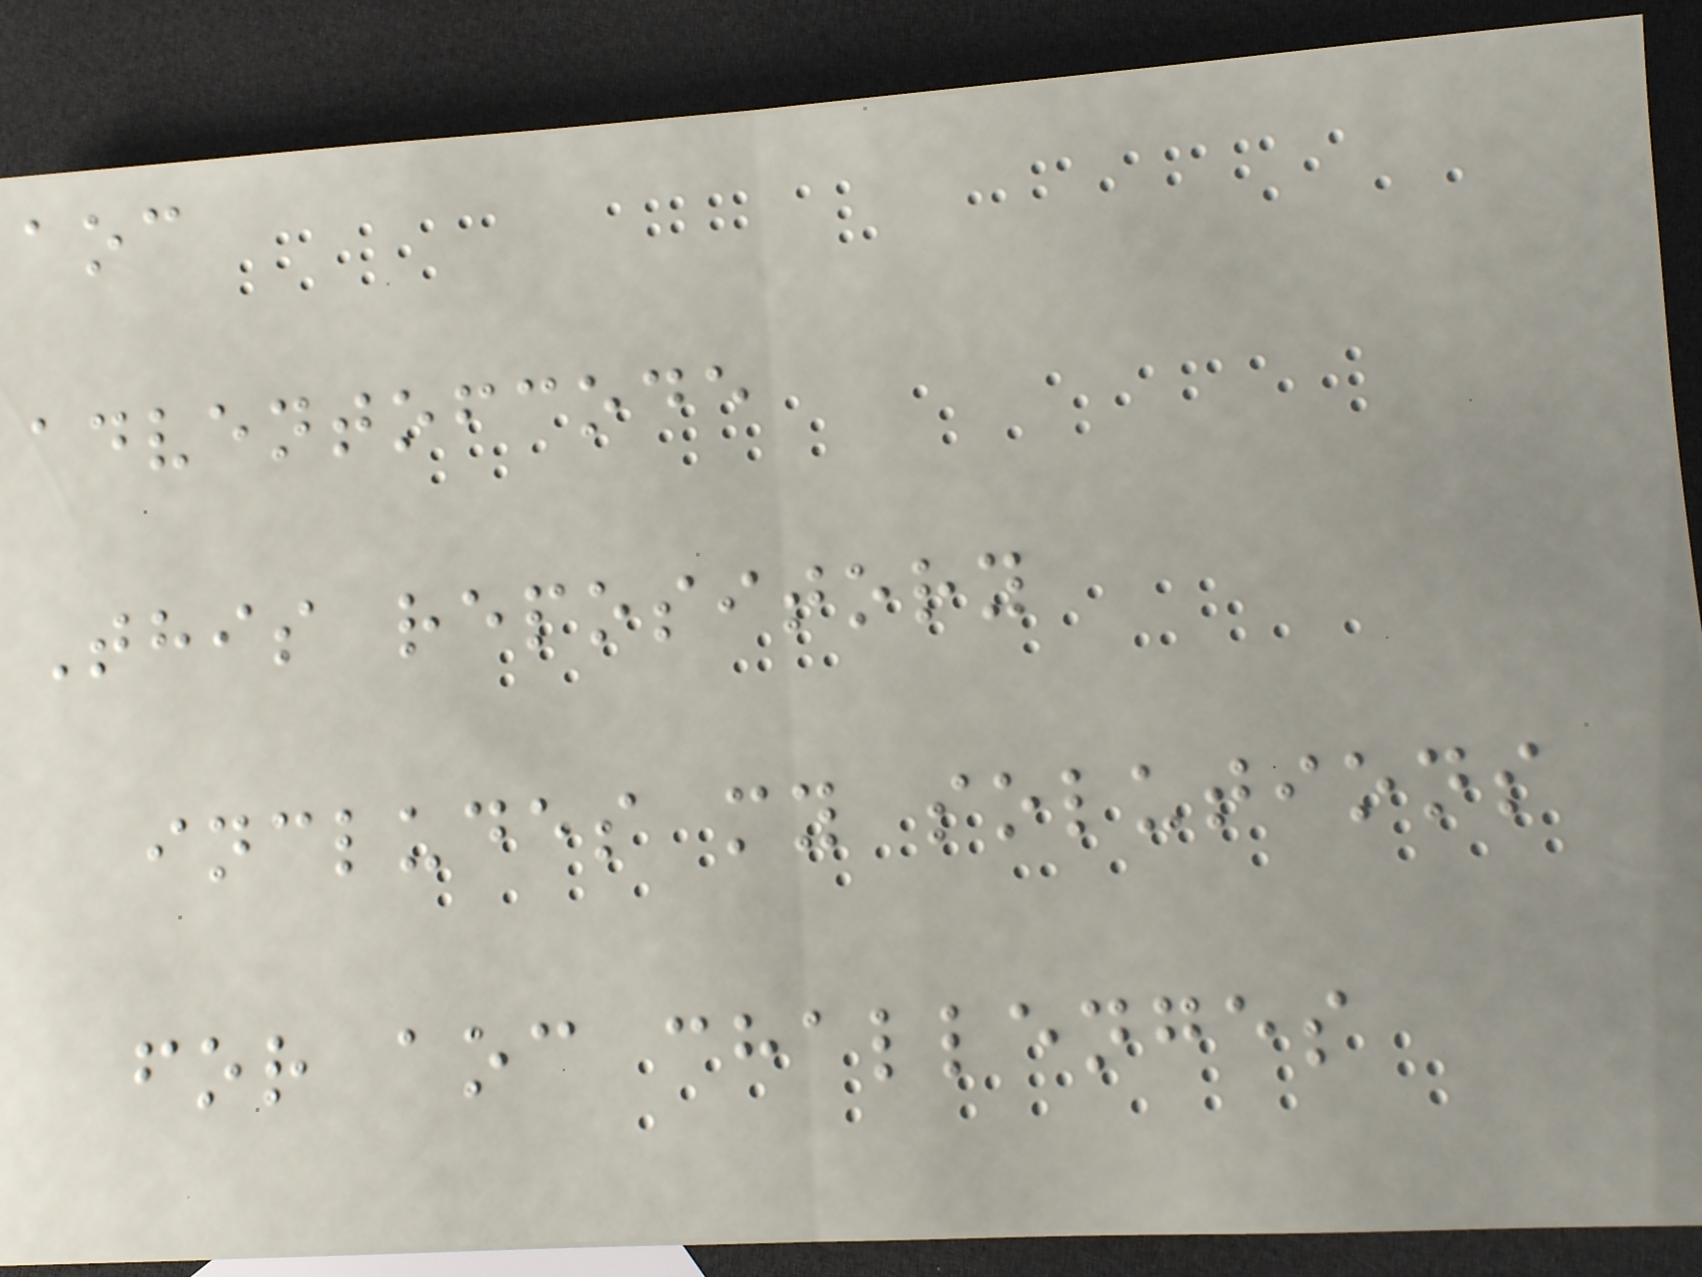aoc
adventofcode
This repository
includes my solutions
for aoc challenges
